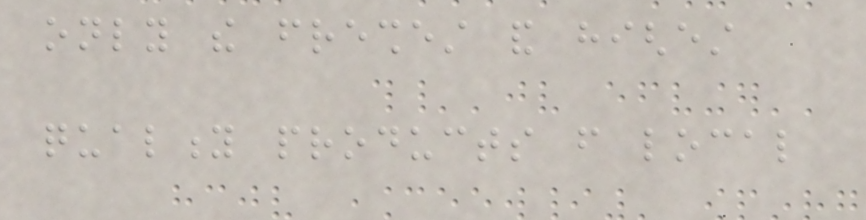only the freshest and highest
quality products from local
